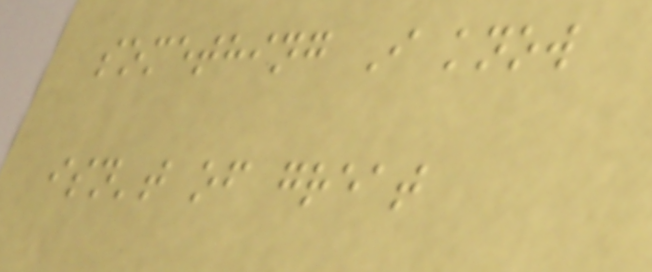something I know
isn't of great
